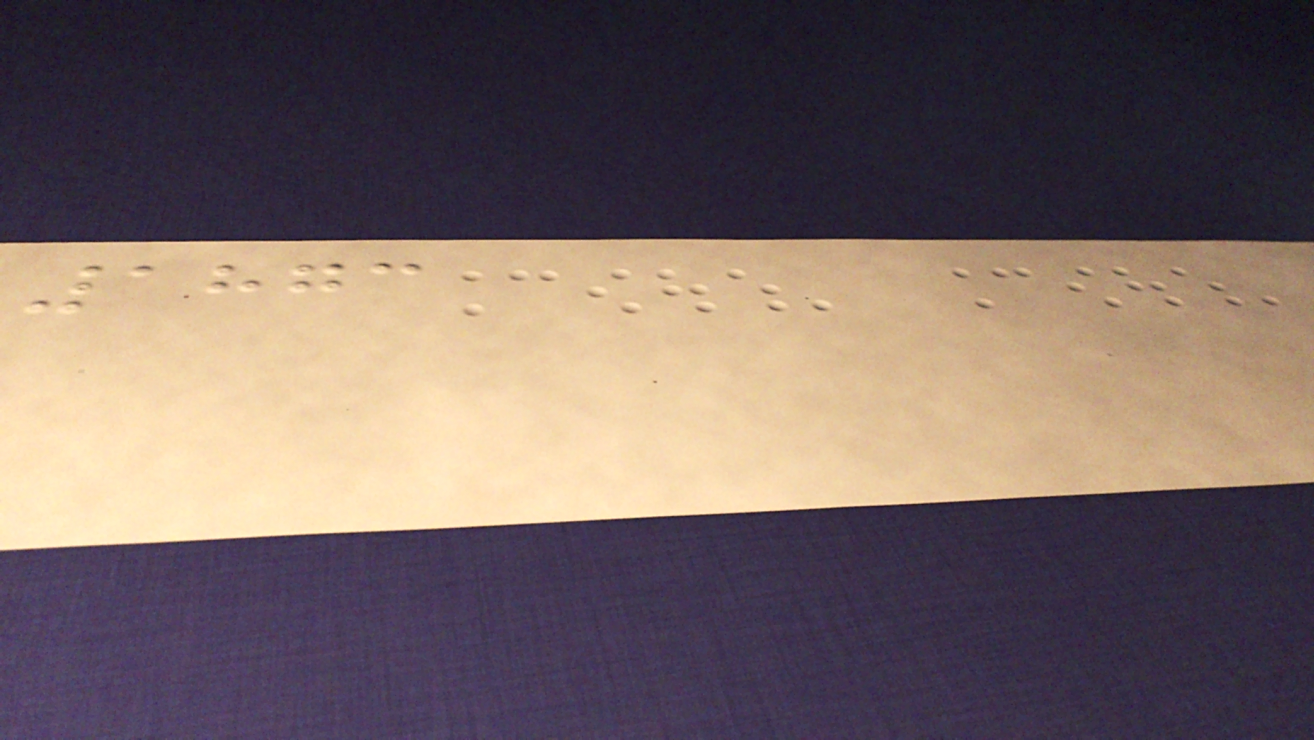1873
